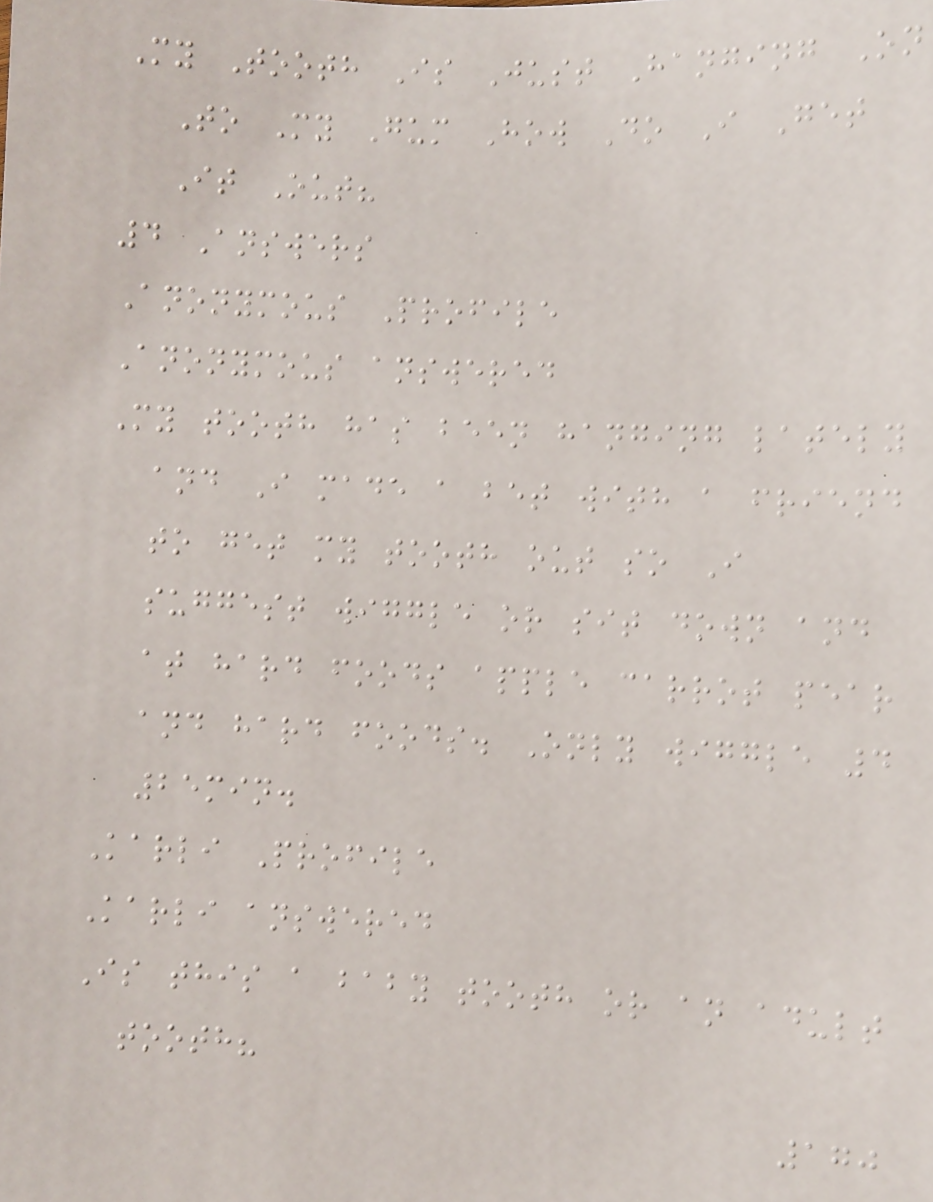My Tooth Is Just Hanging On
To My Gum How Do I Get
It Out?
4 Answers
Anonymous Profile
Anonymous answered
My tooth has been hanging lately
and I made a bet with a friend
to get my tooth out so I
suggest wiggle or sit down and
at hard foods apple carrot pear
and hard foods. Only wiggle 4
25min.
Karli Profile
Karli answered
Is this a baby tooth or an adult
tooth?
170
